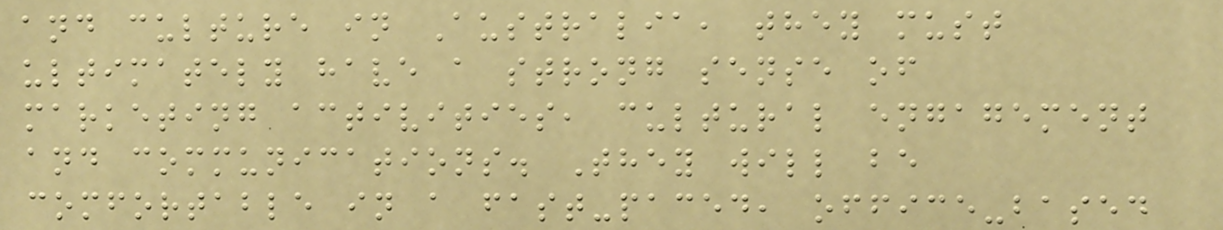and culture in Australia, they must
ultimately have a strong sense of
marketing activities, cultural engagement
and communications. They will be
comfortable in a fast-paced, office-based
